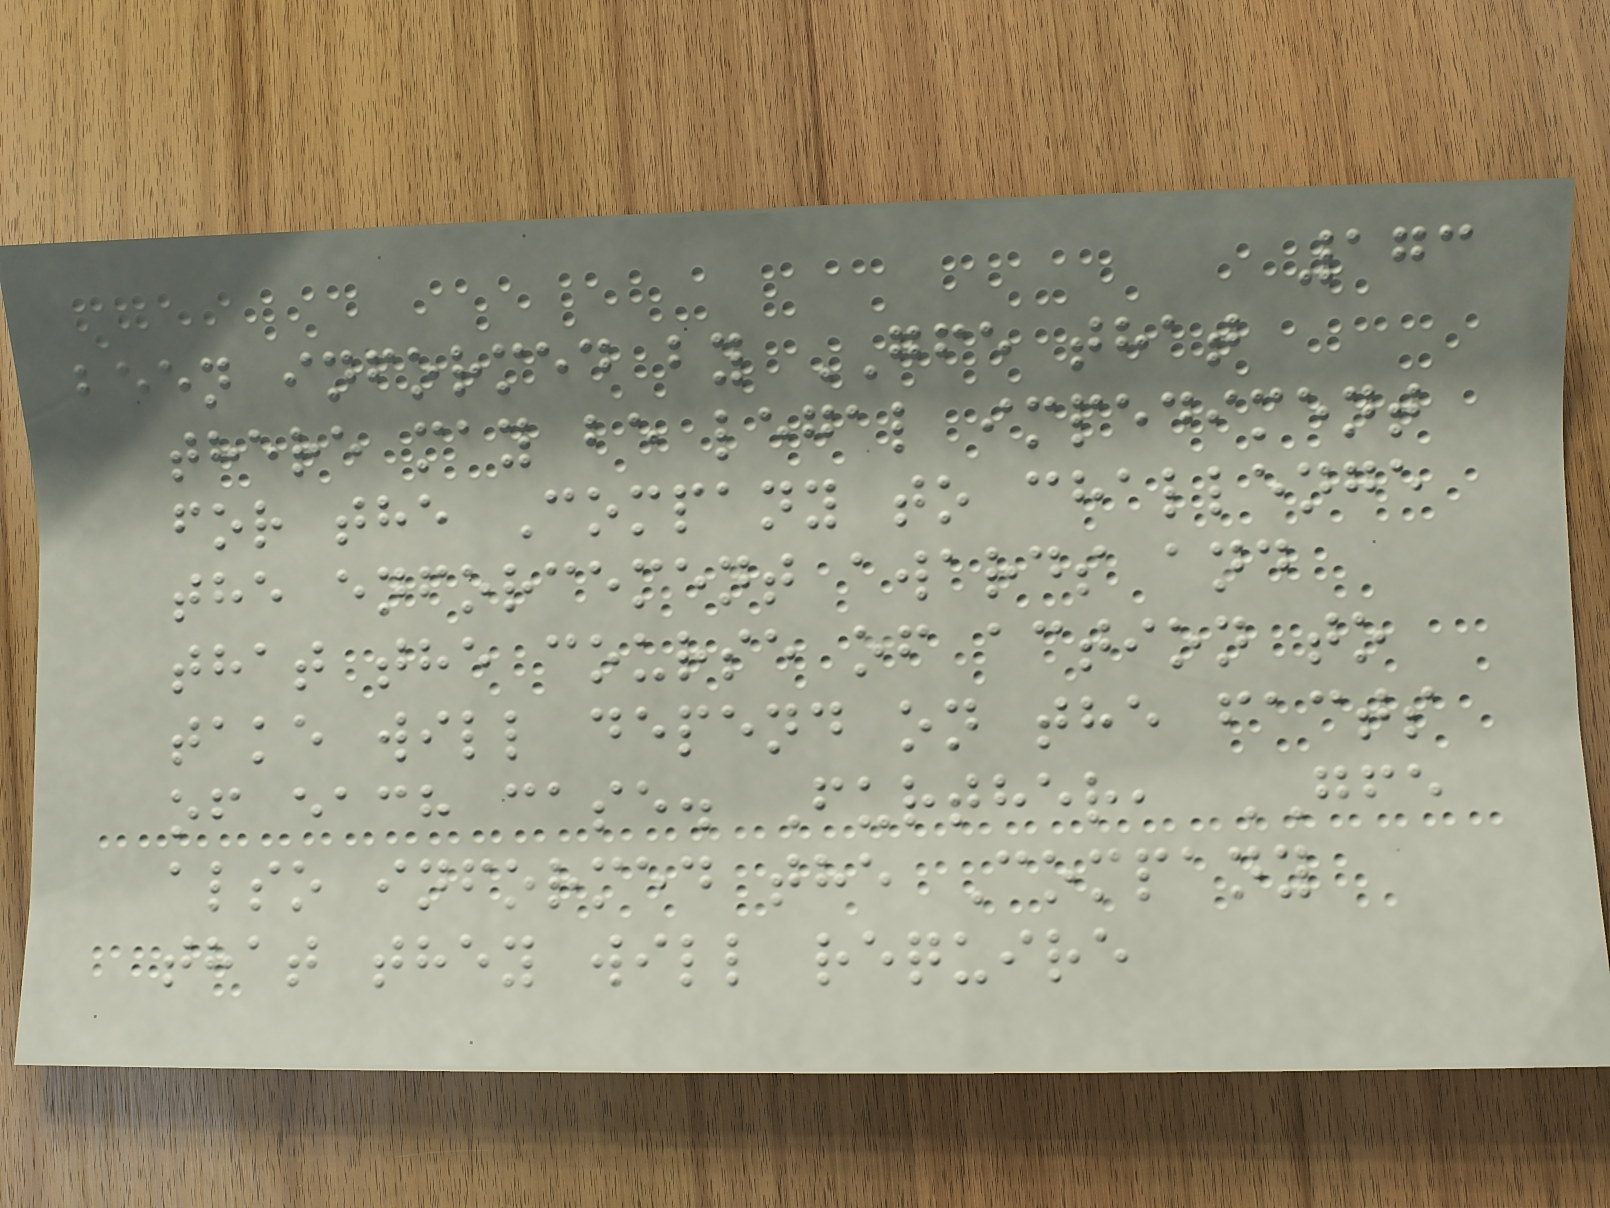173
been informed by GFE that
there may be legal impediment
for the Company to challenge
the enforcement awards and
that the course of action to
take will depend on the facts
of each case. Further, GFE
also informed the Company
that they will require
